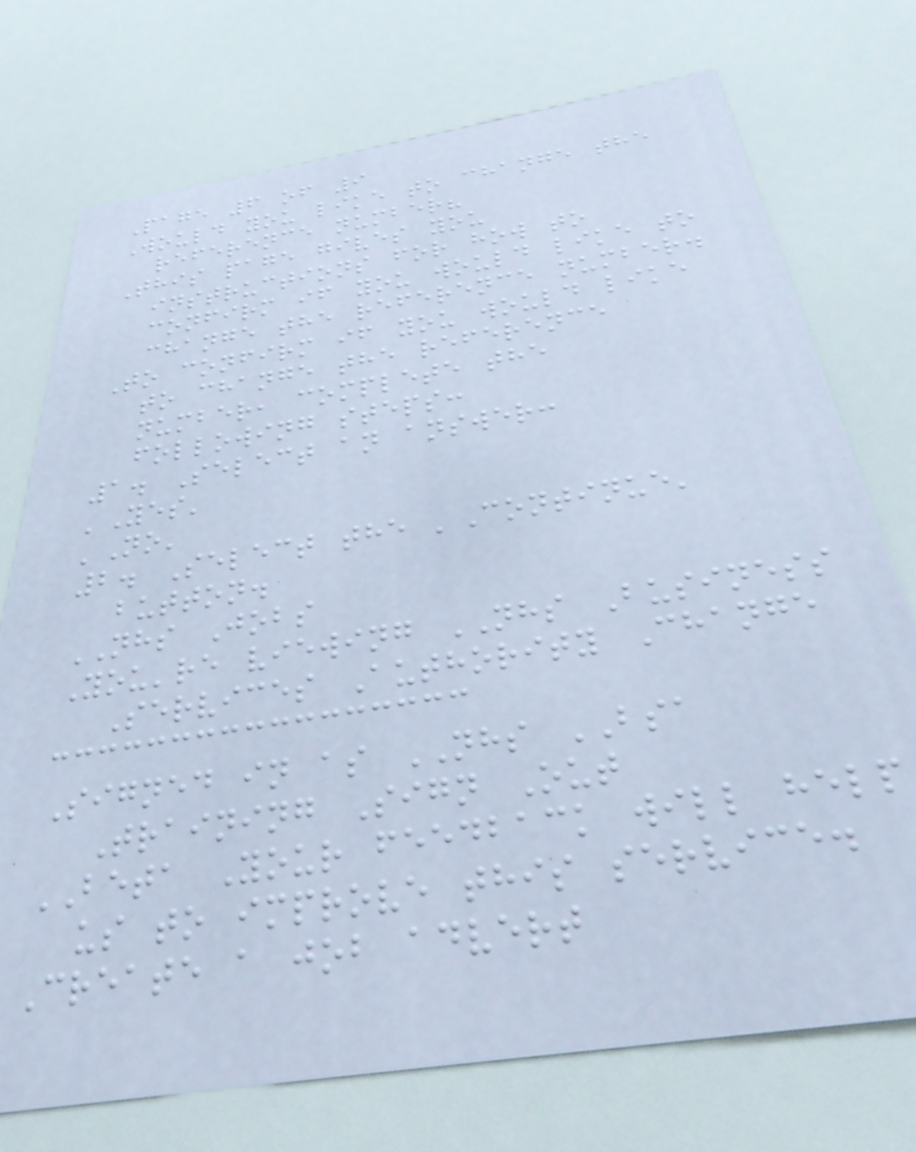Page 6 of 9
Would you like to change the
reference number?
This page gives you
instructions for how to
confirm if you would like to
change the reference number.
To confirm if you would like
to change the reference
number, complete the
following steps:
1. Select an answer:
'Yes'
'No'
2. Select the 'Continue'
button.
NHS Jobs
You're viewing NHS Business
Services Authority Change
Signed in as NHS BSA
Training Sign Out
BETA Your feedback will help
us to improve this service.
Create a job advert
